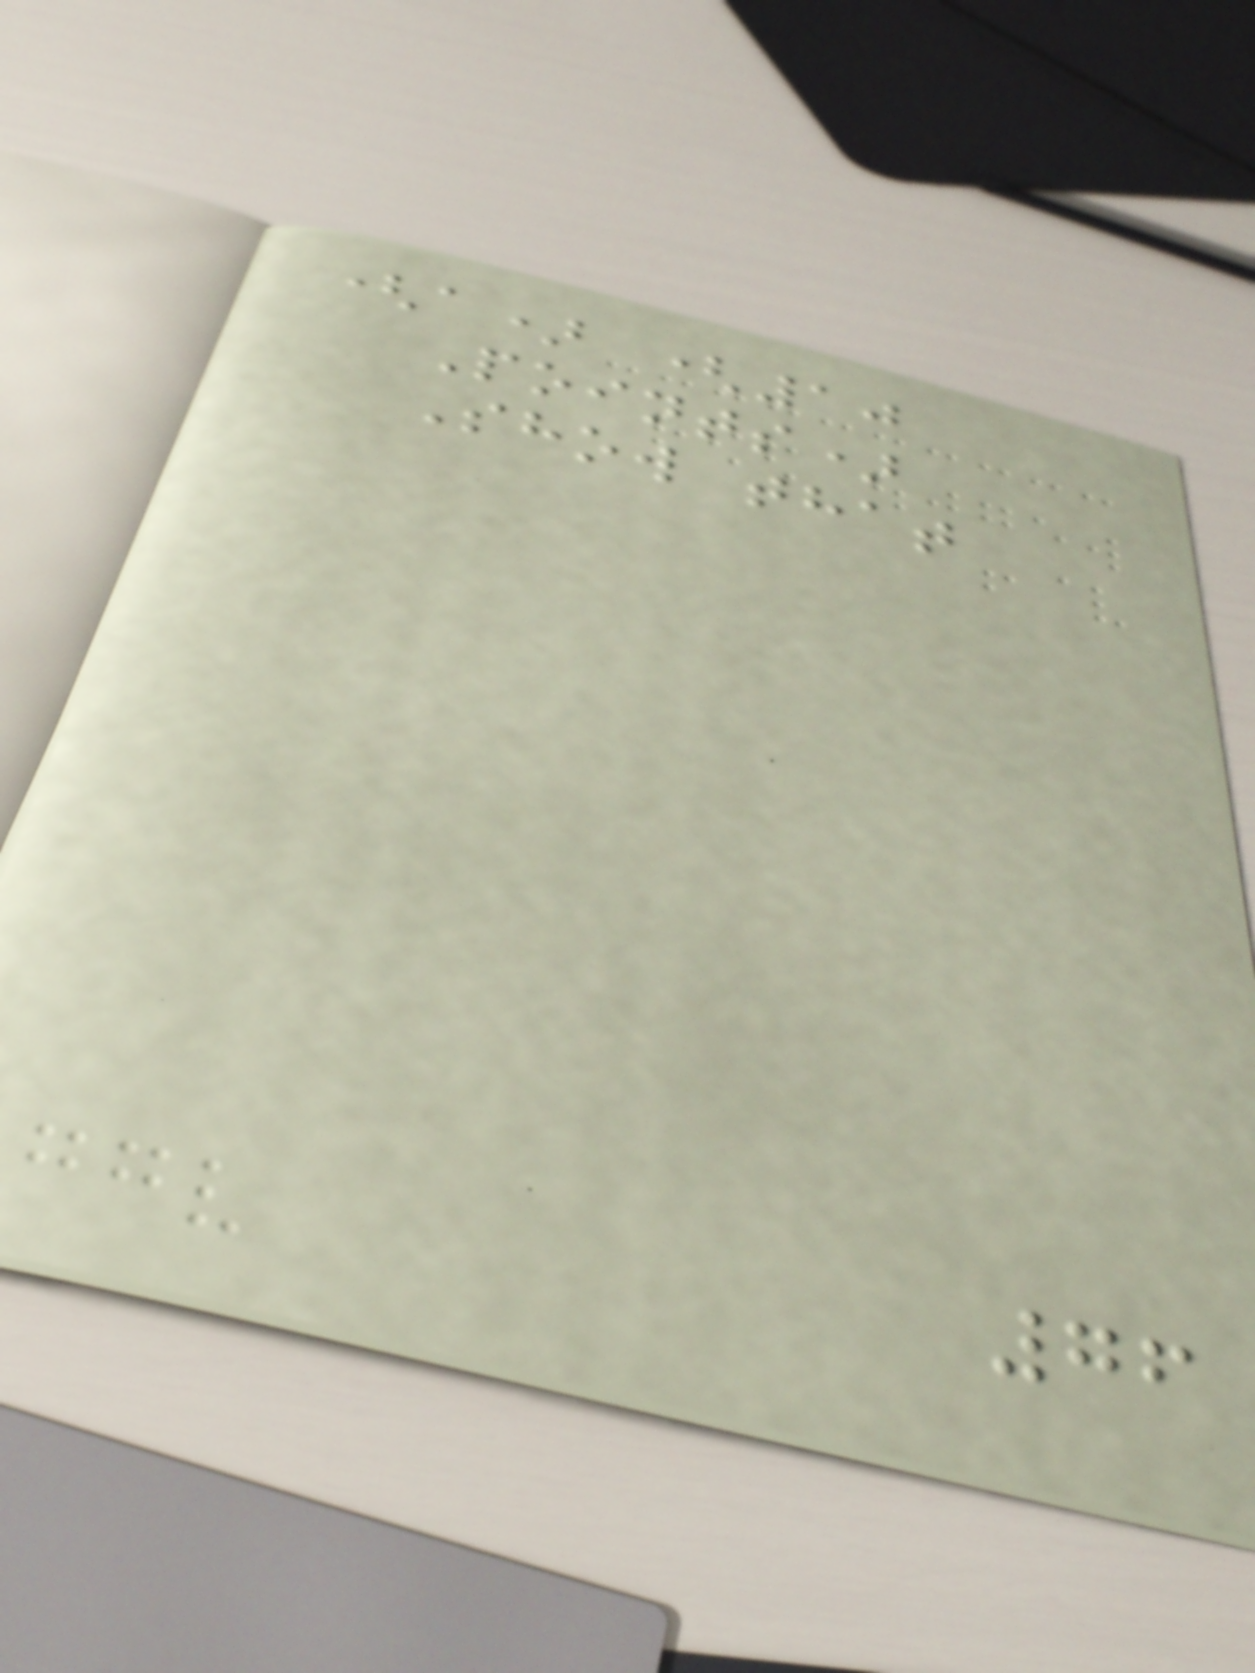(a) (10
Points)
Show that
76
